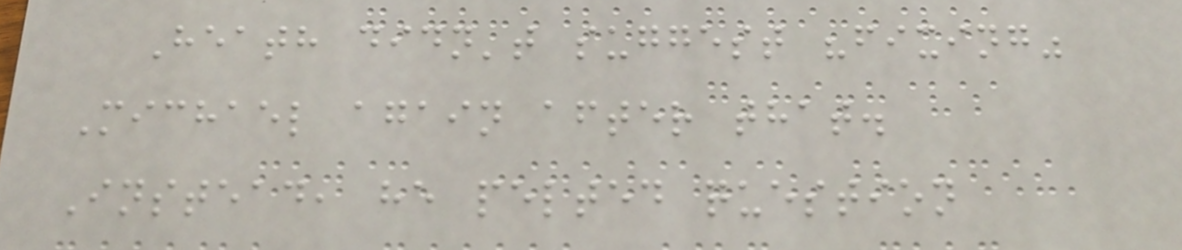Heath didn't suggest "fixing"
Michael again after that.
Instead, he pelted question
